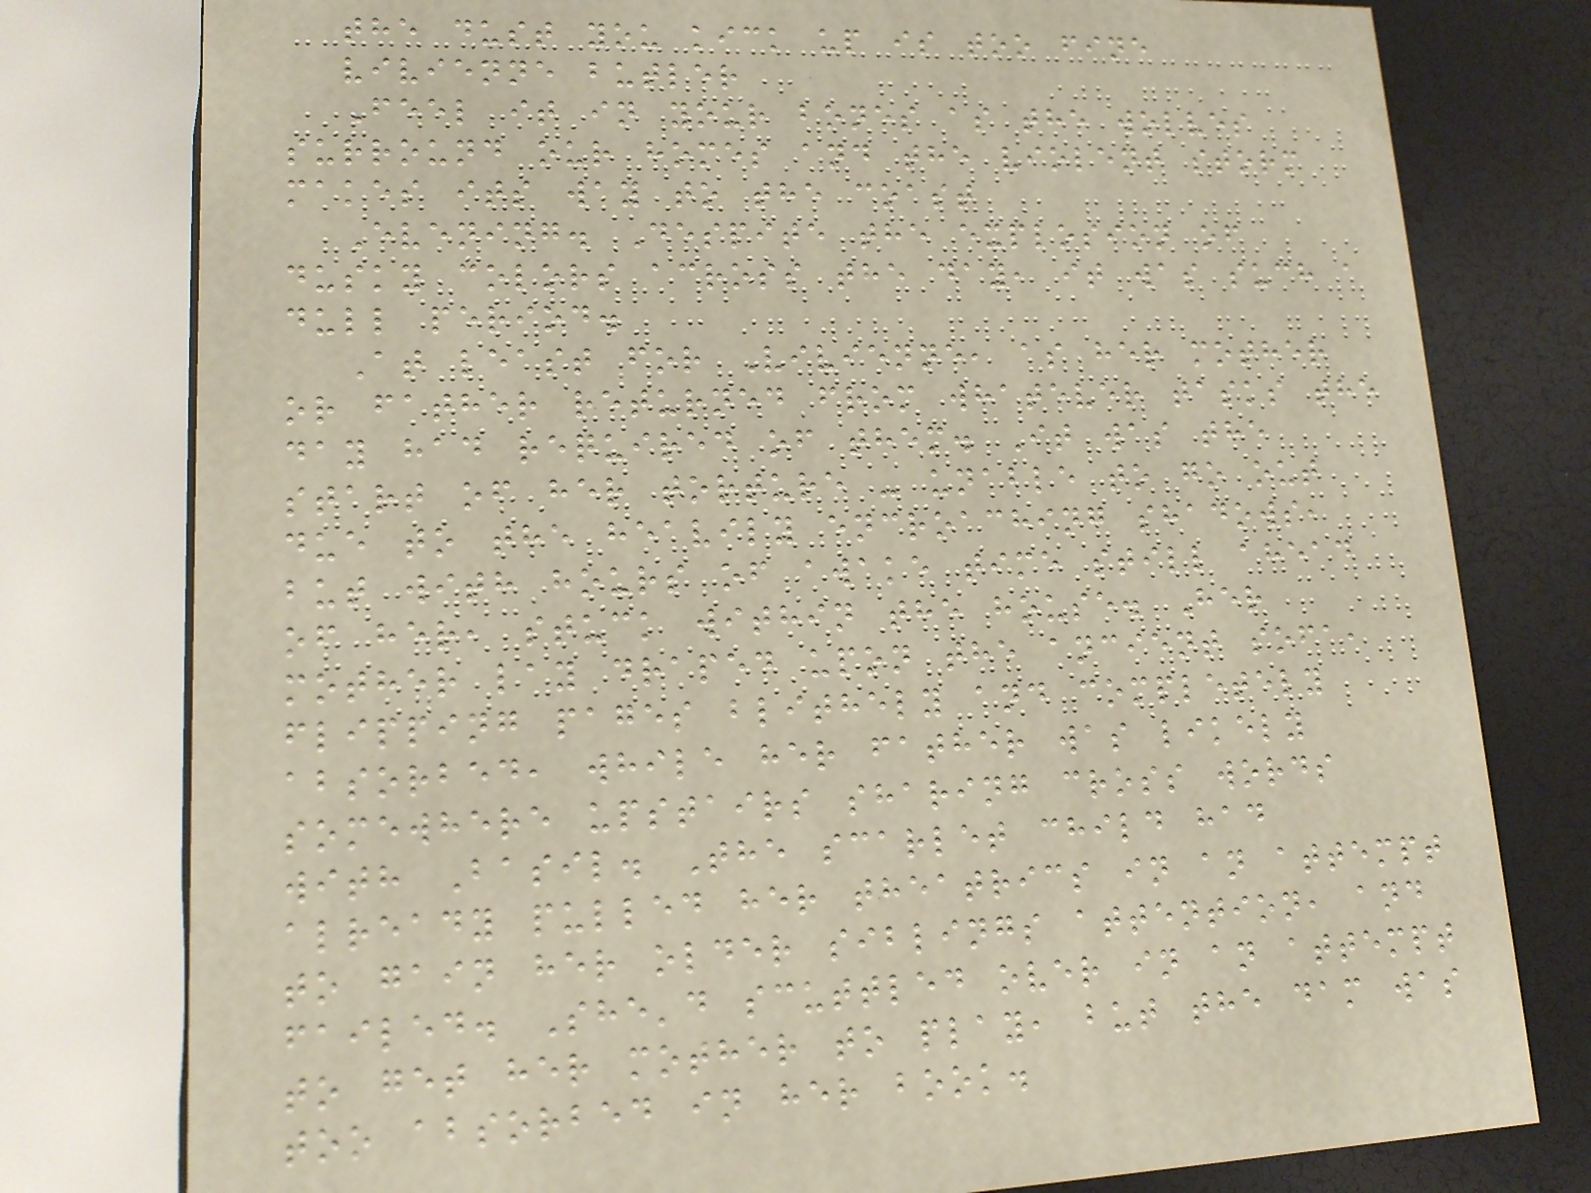the dust you kick up is too fine
vivienne butler
Feel it in your bones as the wolves
surround our homes and the violent storm
makes its way to the coast
Evening. Despite the explosion of
dusky colors across the day, it was such a
dull period.
At least for Vivienne, as her mother
or father returned from whatever tasks the
day had required of them. It was the
start of her torture - unable to go out
due to the heavily encroaching shadows,
but with hours of awake time still ahead
of her, stuck within the house. Her
mother lay draped upon the ancient sofa,
flipping pages blithely and completely
absorbed, while her father was likely
somewhere upstairs sharing cross words
with Basil. The scarlet child had
already pulled her theatrics in an attempt
to gain her older siblings attention, and
failed. She'd scuttled over in an attempt
to get her mother to play, but the dam was
too absorbed in her book.
